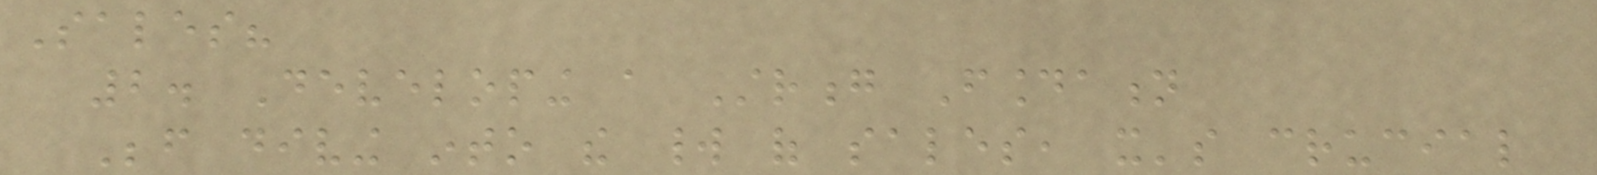Sales?
2. Developing a Strong Foundation
Before diving into the world of sales, it's crucial
